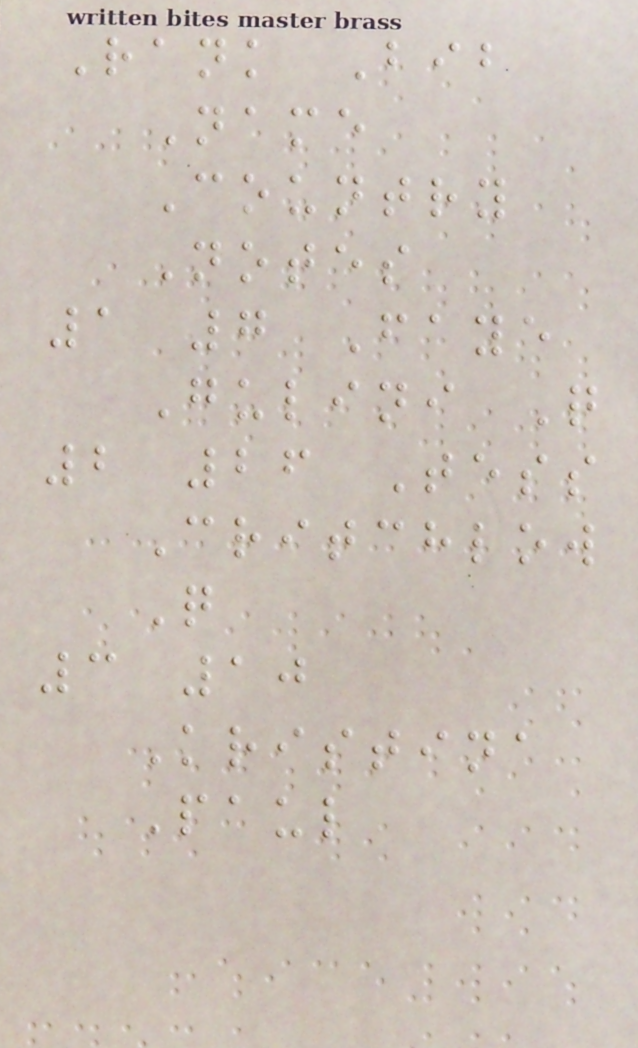Rank Bib
Name
Country
Notes
1 7 Faye
Gulini Q
2 26 Tess
Critchlow
Q
3 10
Kristina
Paul
